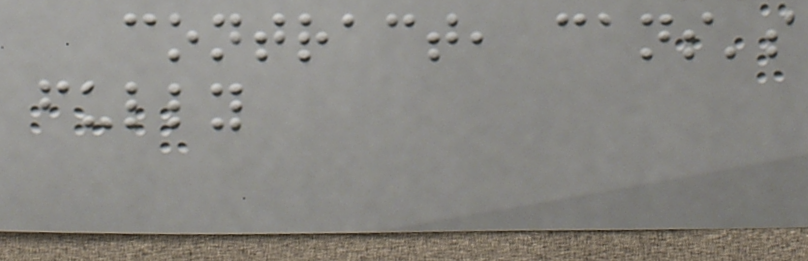contract, cans's
fully
